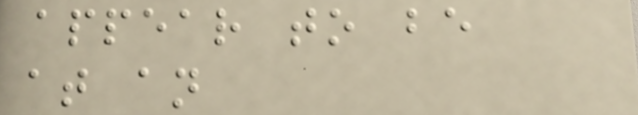appear to be
at an
